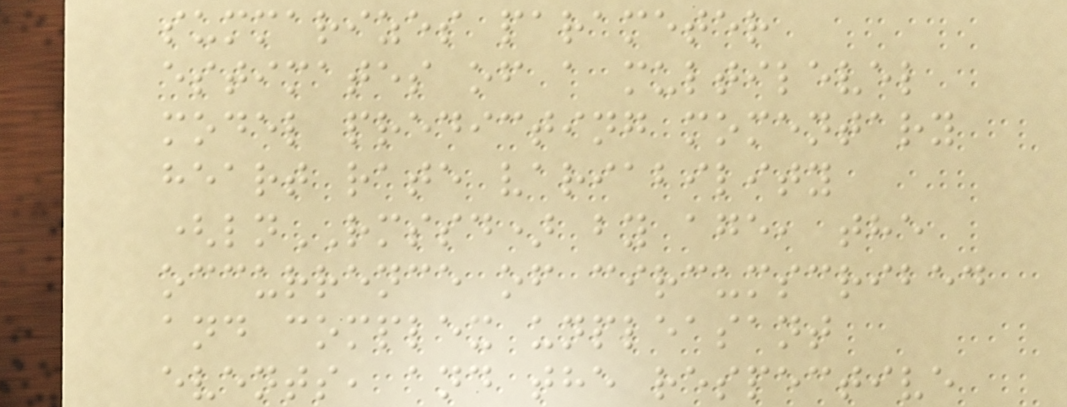summarizes parameter
estimates of a multilevel
model predicting momentary
heart rate variability
(lnRMSSD) by age, the
occurrence of circumscribed
and complex unpleasant
events, and the respective
